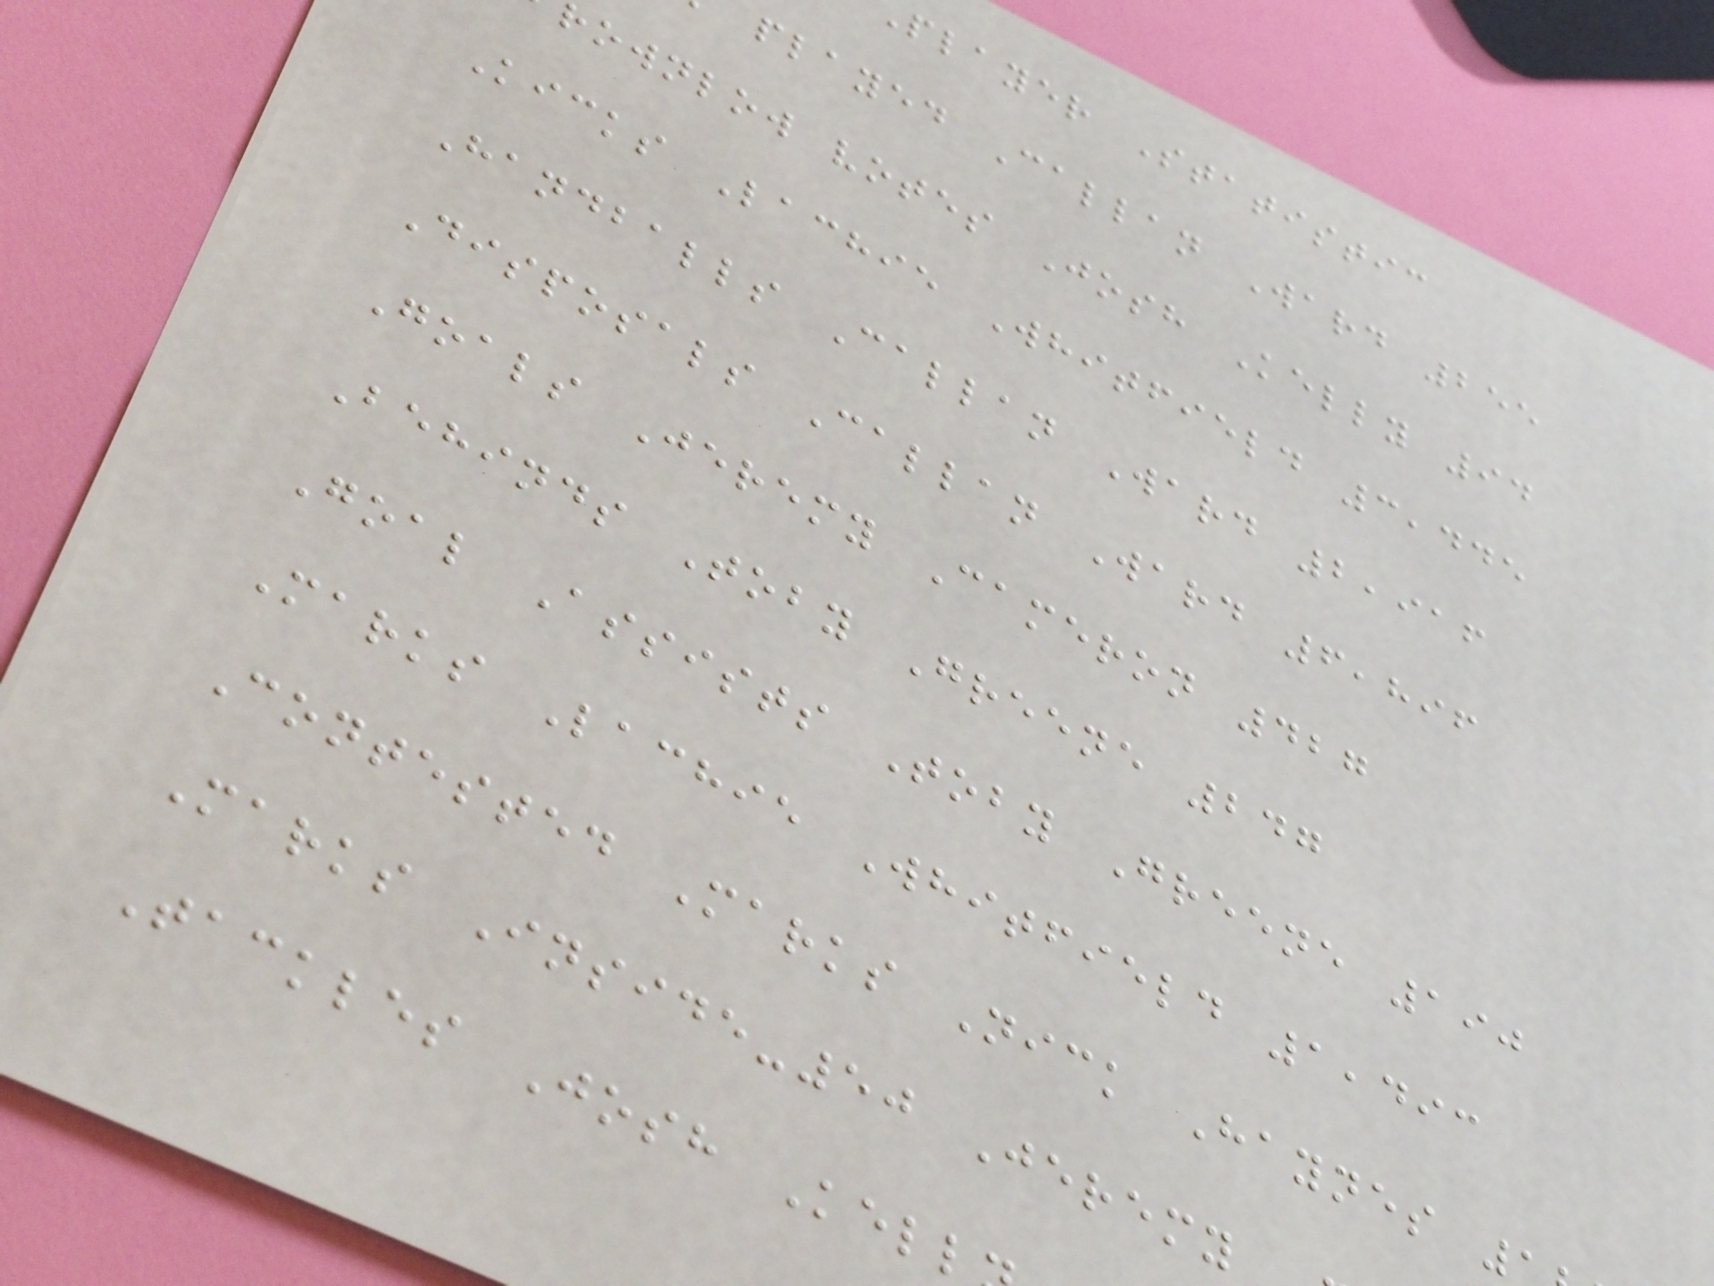player Statistic
played Callan Ward 255
rownlow votes Josh Kelly 94
Kicks Lachie Whitfield 3,445
Handballs Callan Ward 2,916
Disposals Callan Ward 6,896
Goals Jeremy Cameron 427
Behinds Toby Greene 247
Goal Assists Toby Greene 190
Marks Lachie Whitfield 1,493
Contested Marks Nick Haynes
Marks Inside-50 Jeremy
Tackles Josh Kell
